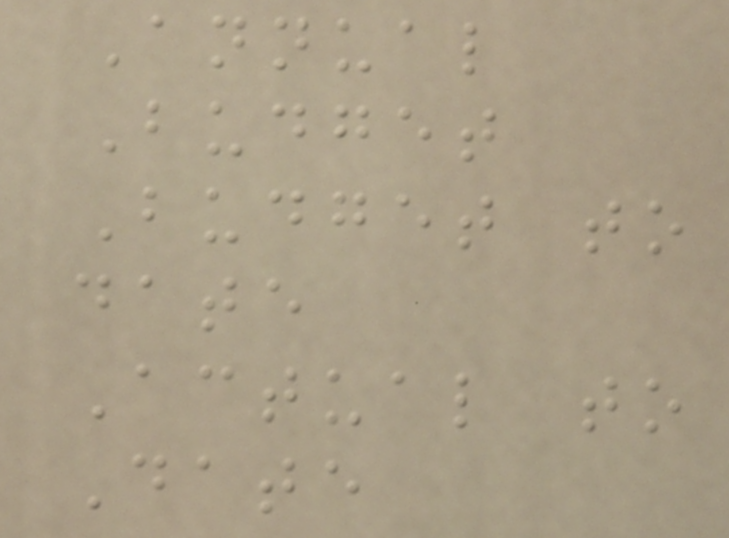Annual
Budget
Budget to
date
Actual to
Date
